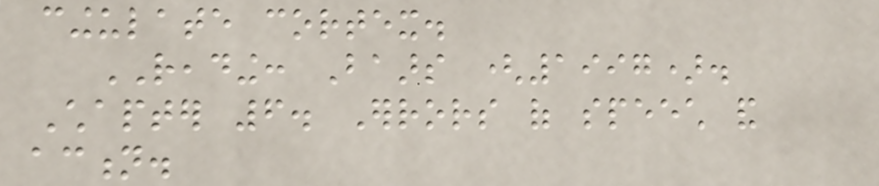cingulate cortex.
READING: Baars (1997).
Chapter 6. Errors of speech and
action.
